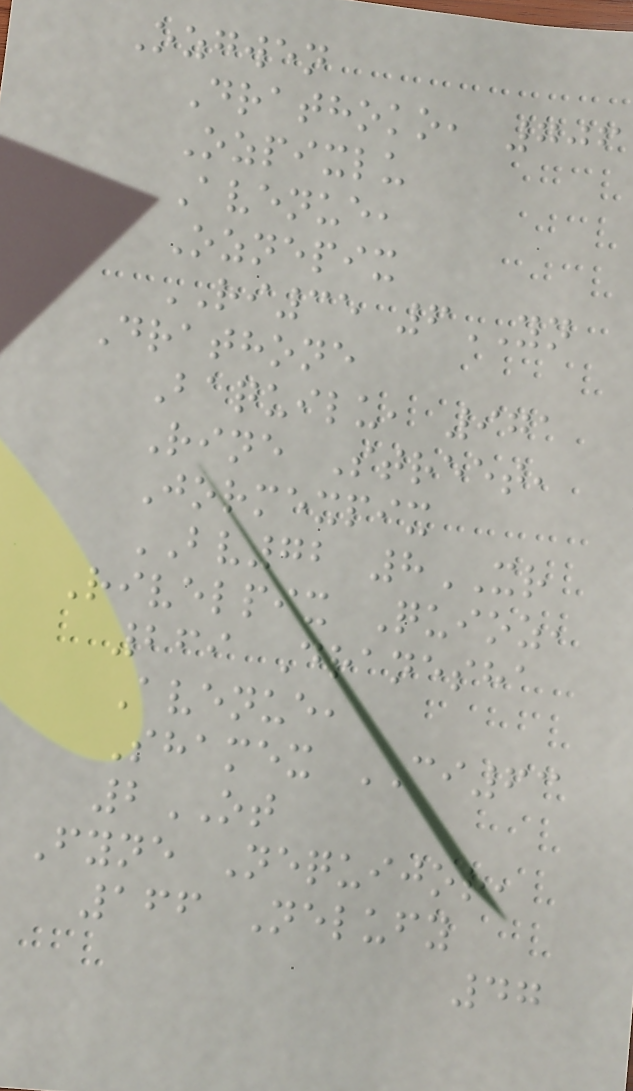Ozgwen
Drathoko, 706
Ozpixlu
Avenue,
Oznepix
RI35 6YN
Drathone
Baquilu, 971
Rine Street,
Jormexpix
BV72 8XR
Rivelpix Quioz,
269 Dranesha
Avenue,
Shamex CI63
2OT
Fyne Nequijor,
166 Nelufy
47
